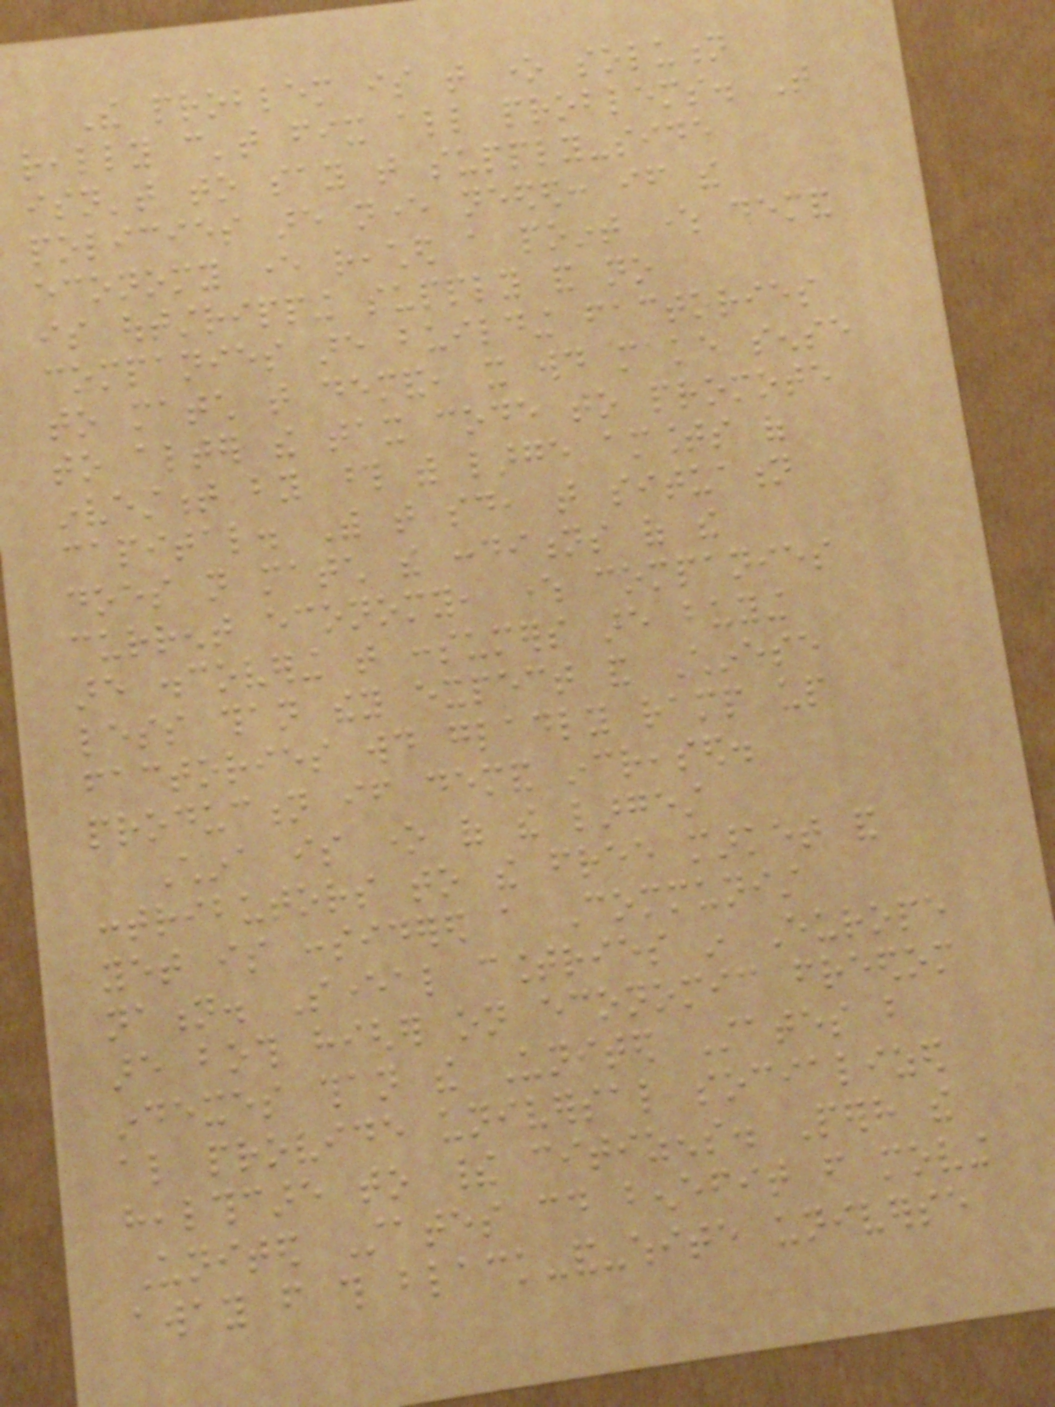The problem is that one solution
really can't fix all problems. That
isn't to say that supply-side
policies are never needed: if the
economy ever reached a point where demand
is outstripping supply and no
companies are building factories
to match that demand, it would make sense
to alter the tax code to promote
investment by those with large amounts of
capital. With that said, that situation
does not match the conditions of the
current economy, where companies
are discovering that consumers are buying
less than they expect and Chinese
factories would gladly ramp up
production if demand increased.
China is one of the largest
contributors to the free market and
yet is considered a Communist
nation. Several countries in Europe
are both higher on economic freedom
indexes than the United States but
also provide universal socialized
healthcare to their citizens. Perhaps the
United States could benefit from moving
away from this black-and-white universe
